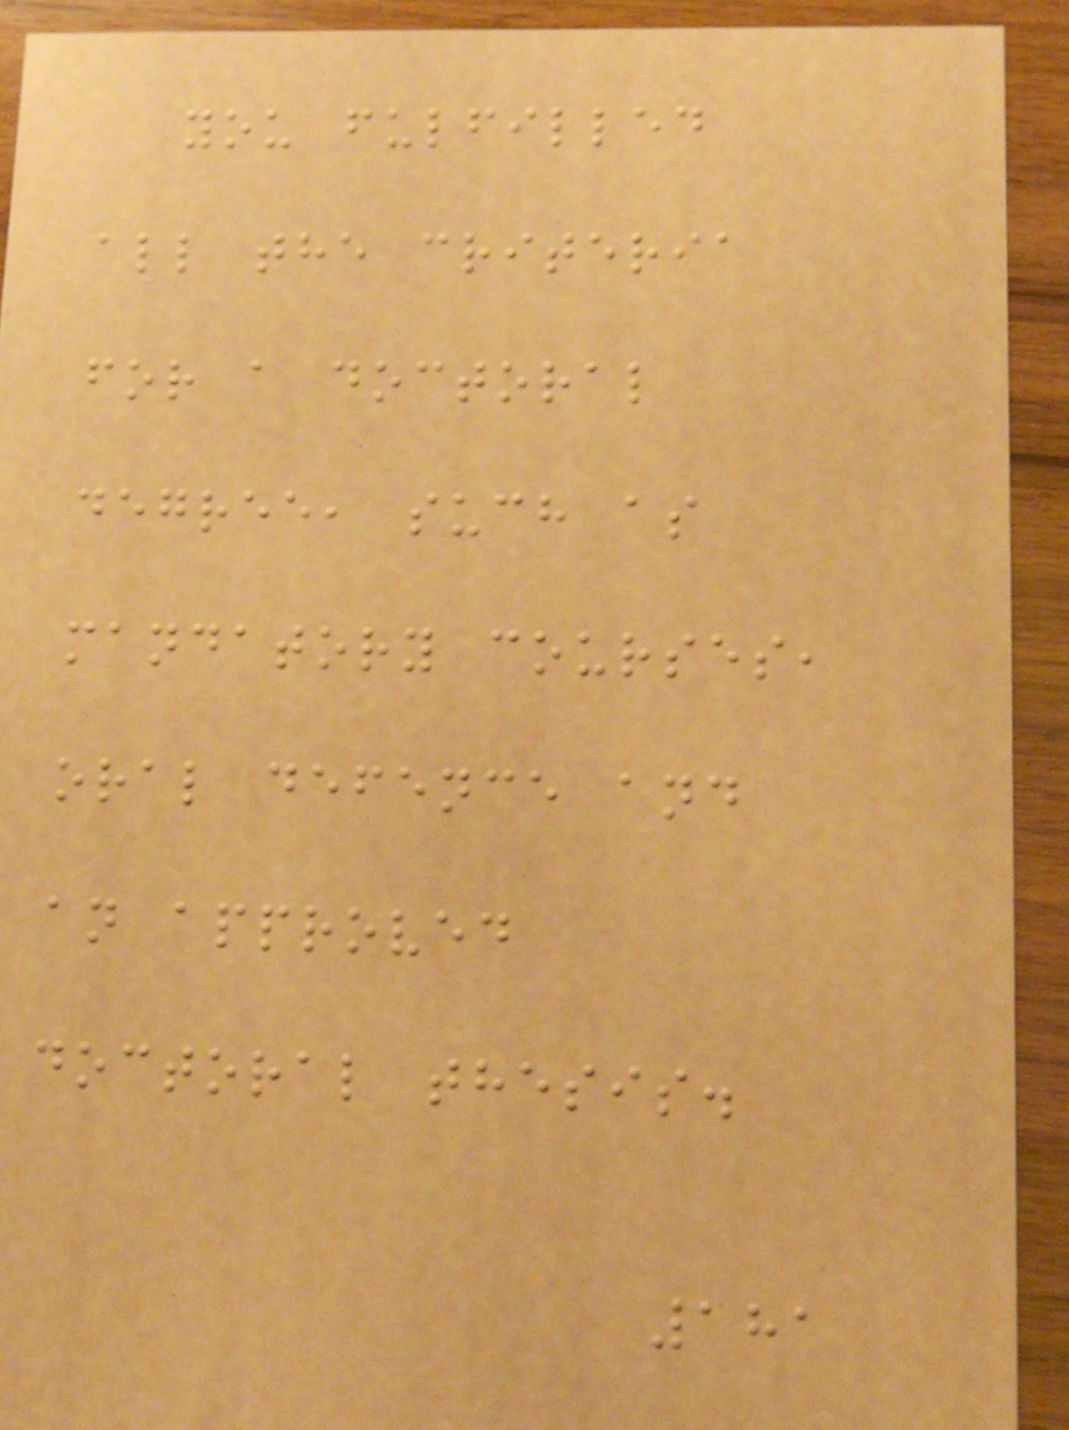you fulfilled
all the criteria
for a doctoral
degree, such as
mandatory courses,
oral defence and
an approved
doctoral thesis.
181
